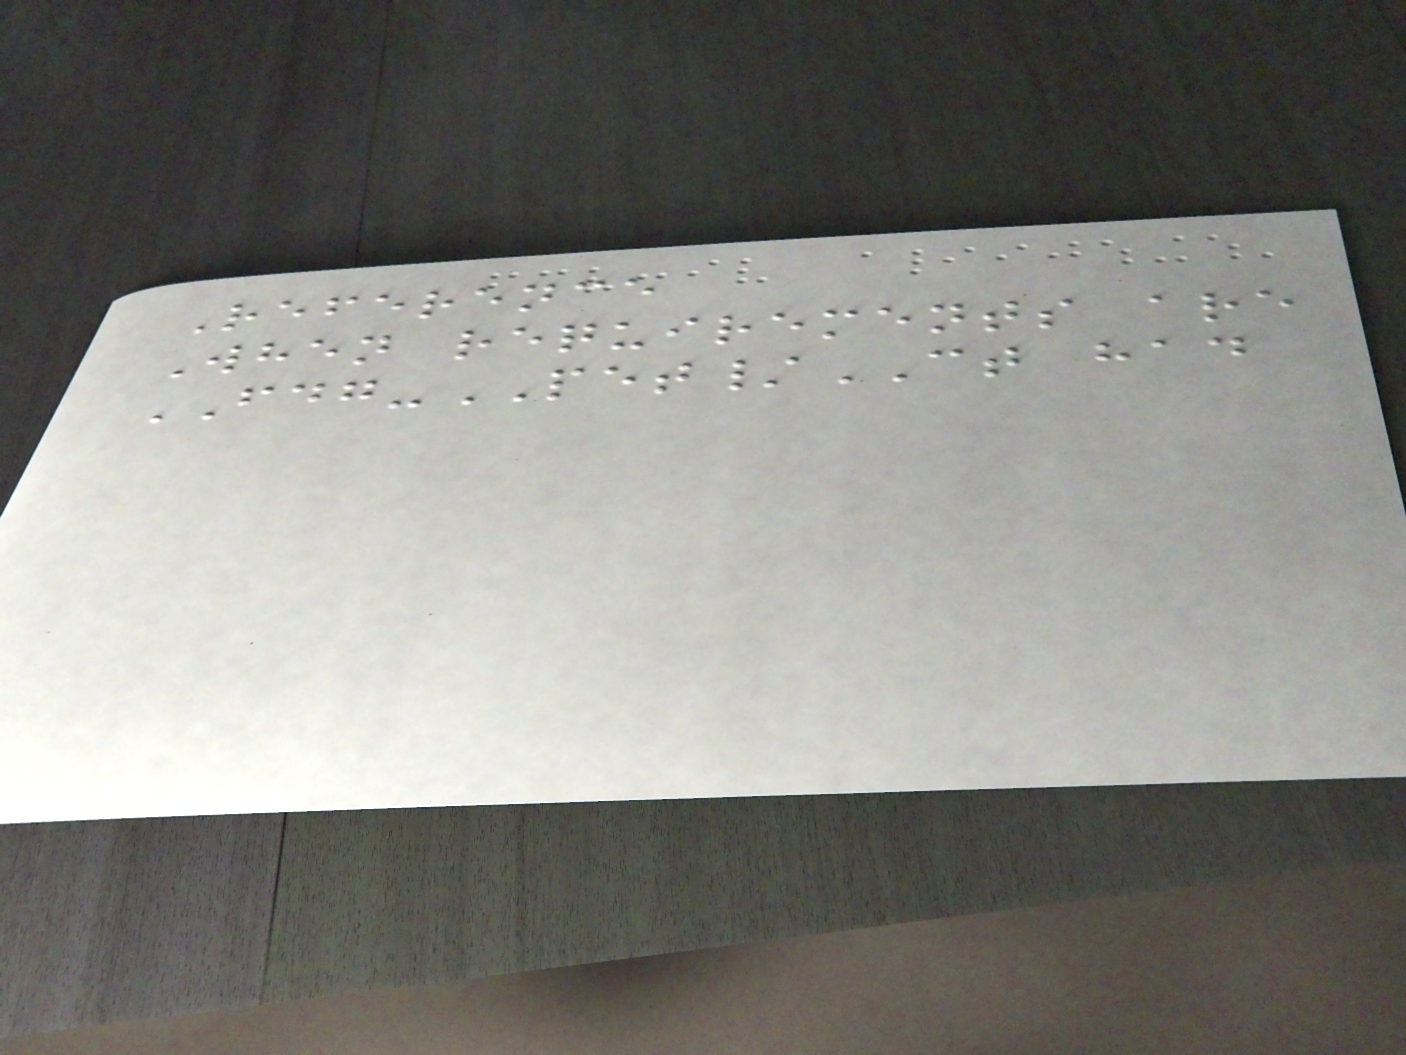Reference
When requirements are
FDG-PET/CT had
